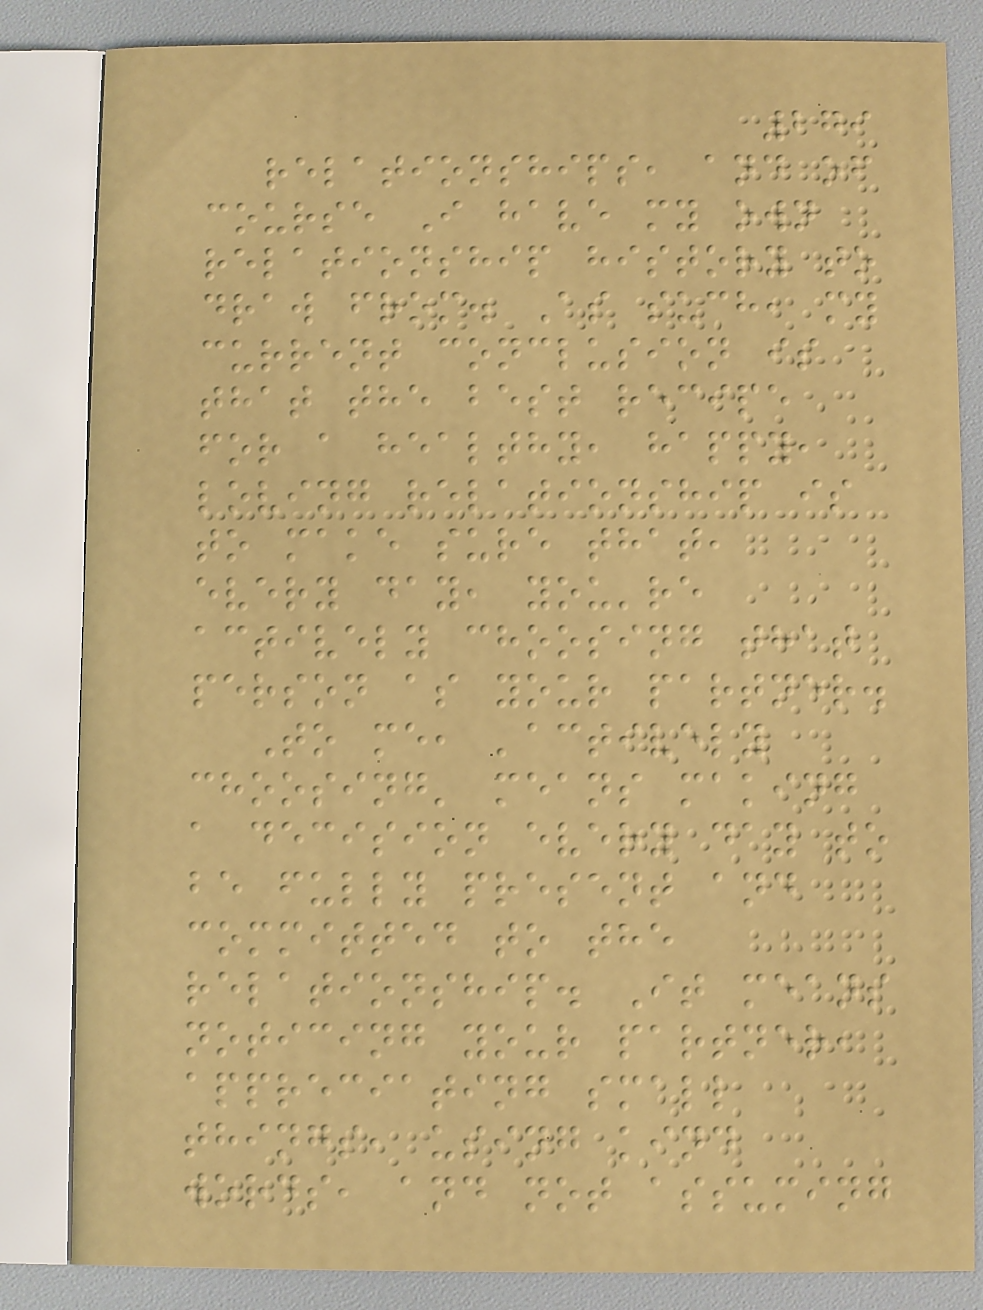279
relationships, and of
course I have my own
relationship history to
draw from. As such, my
current conclusion is
that the best recipe
for a healthy, happy,
loving relationship is
to make sure that,
every day, you're
actively choosing that
person as your partner.
To me, 'actively
choosing' means making
a decision every day to
be fully present and
committed to the
relationship. It means
noticing your partner,
appreciating small
things, using kind
words, and not assuming
